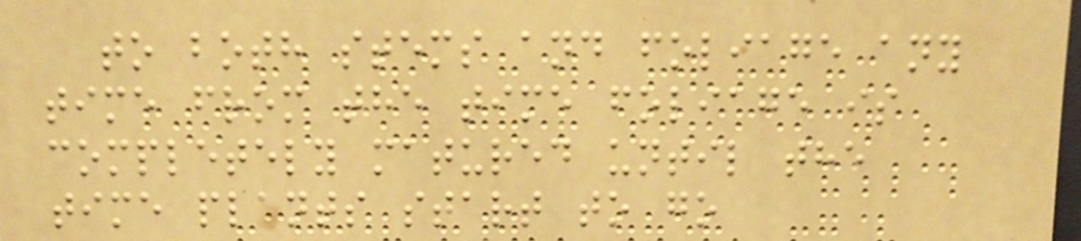to both stems and foliage any
time from the time foliage is
completely matured until the
time plants start to go
